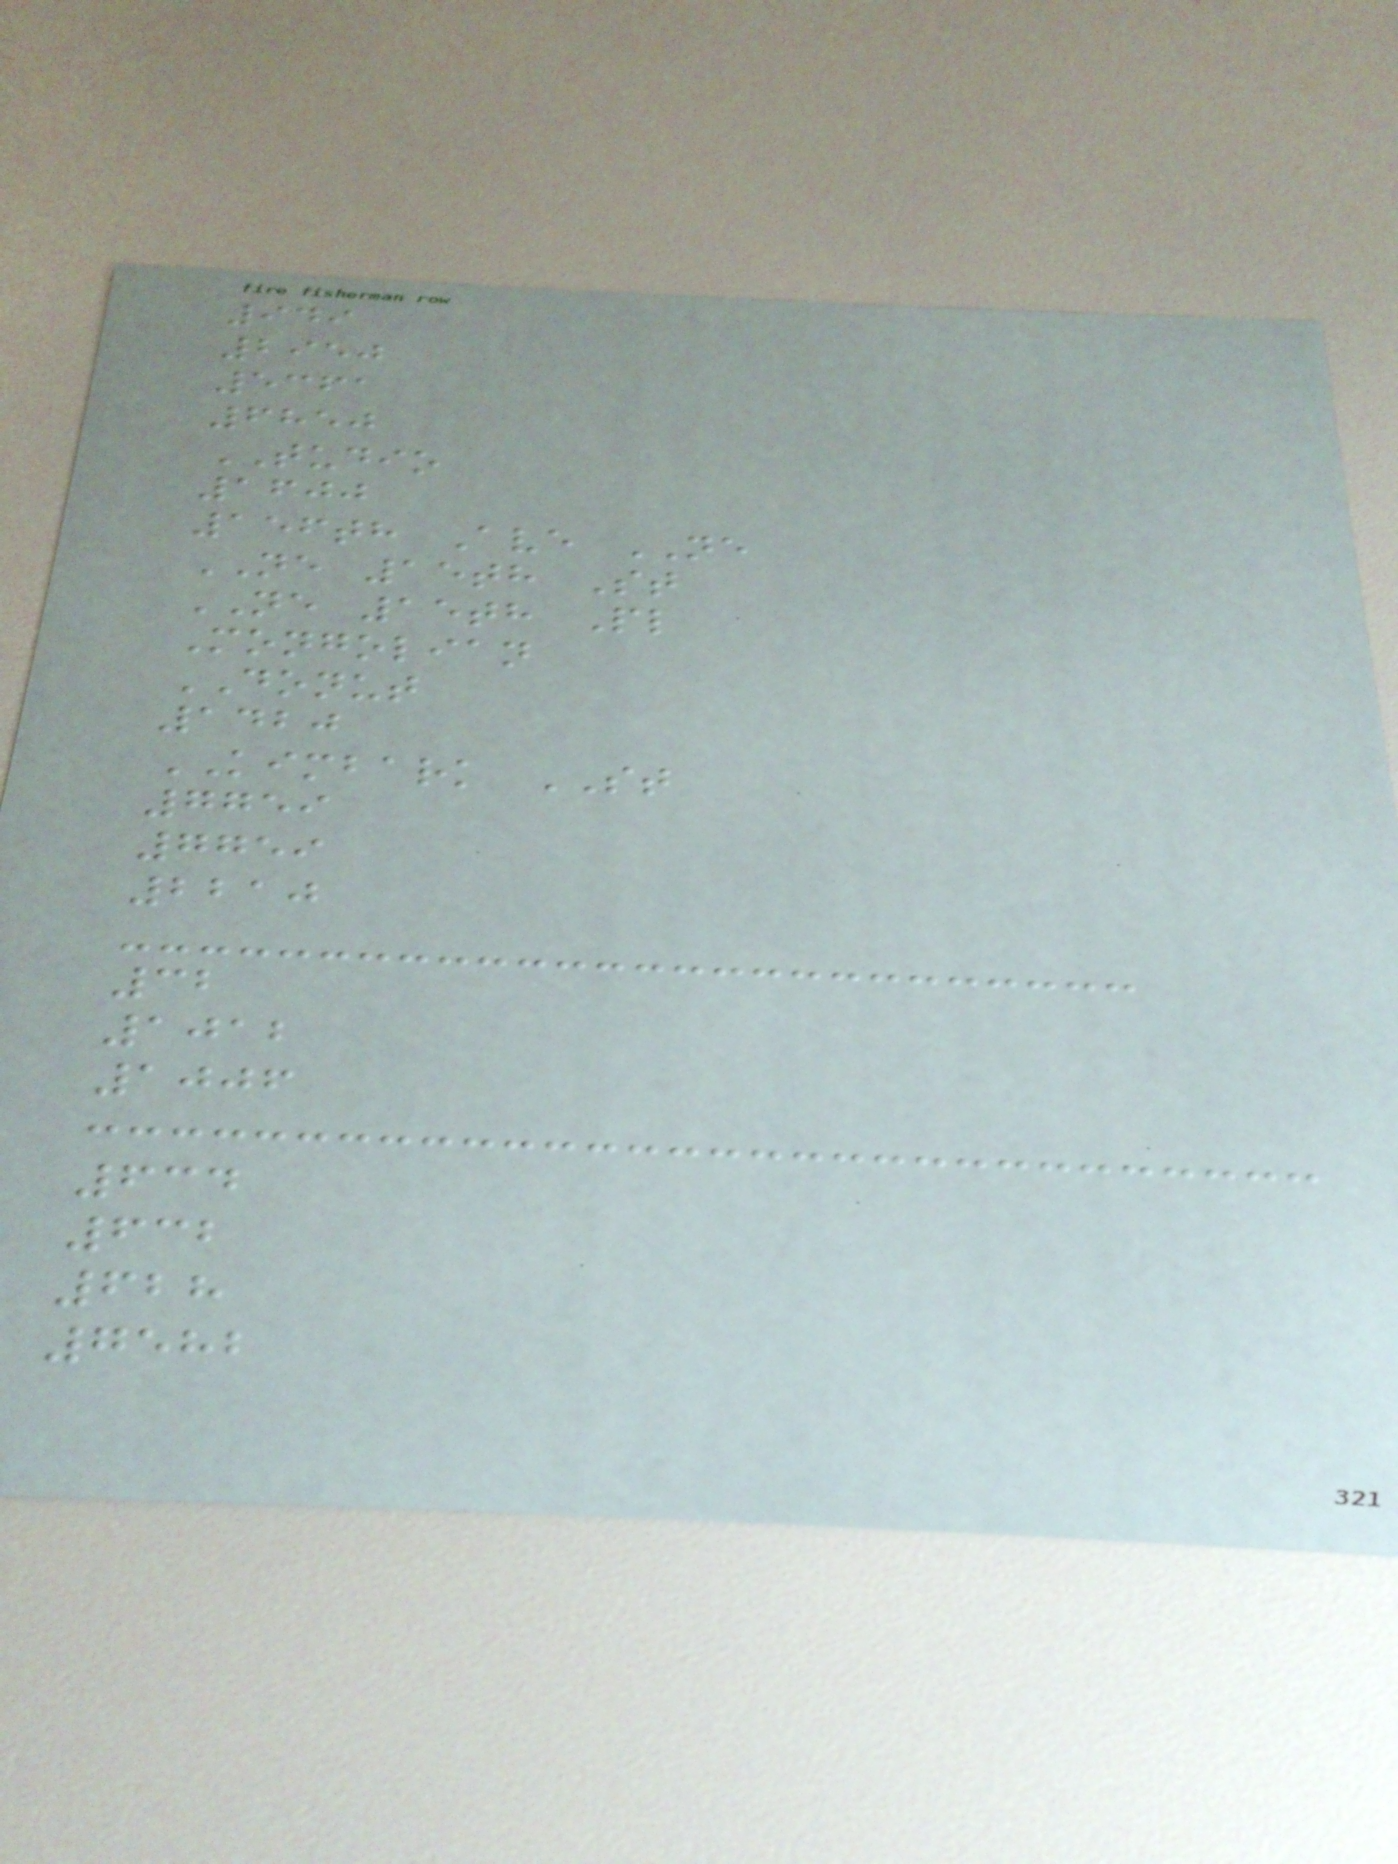949
2950
5361
6850
TUDIO
1600
156th Ave NE
NE 15th St
NE 15th Pl
Mongolian
DONUT
1420
KIMBARK ST
7759
7759
2210
32
1012
1006
634
632
628
7582
